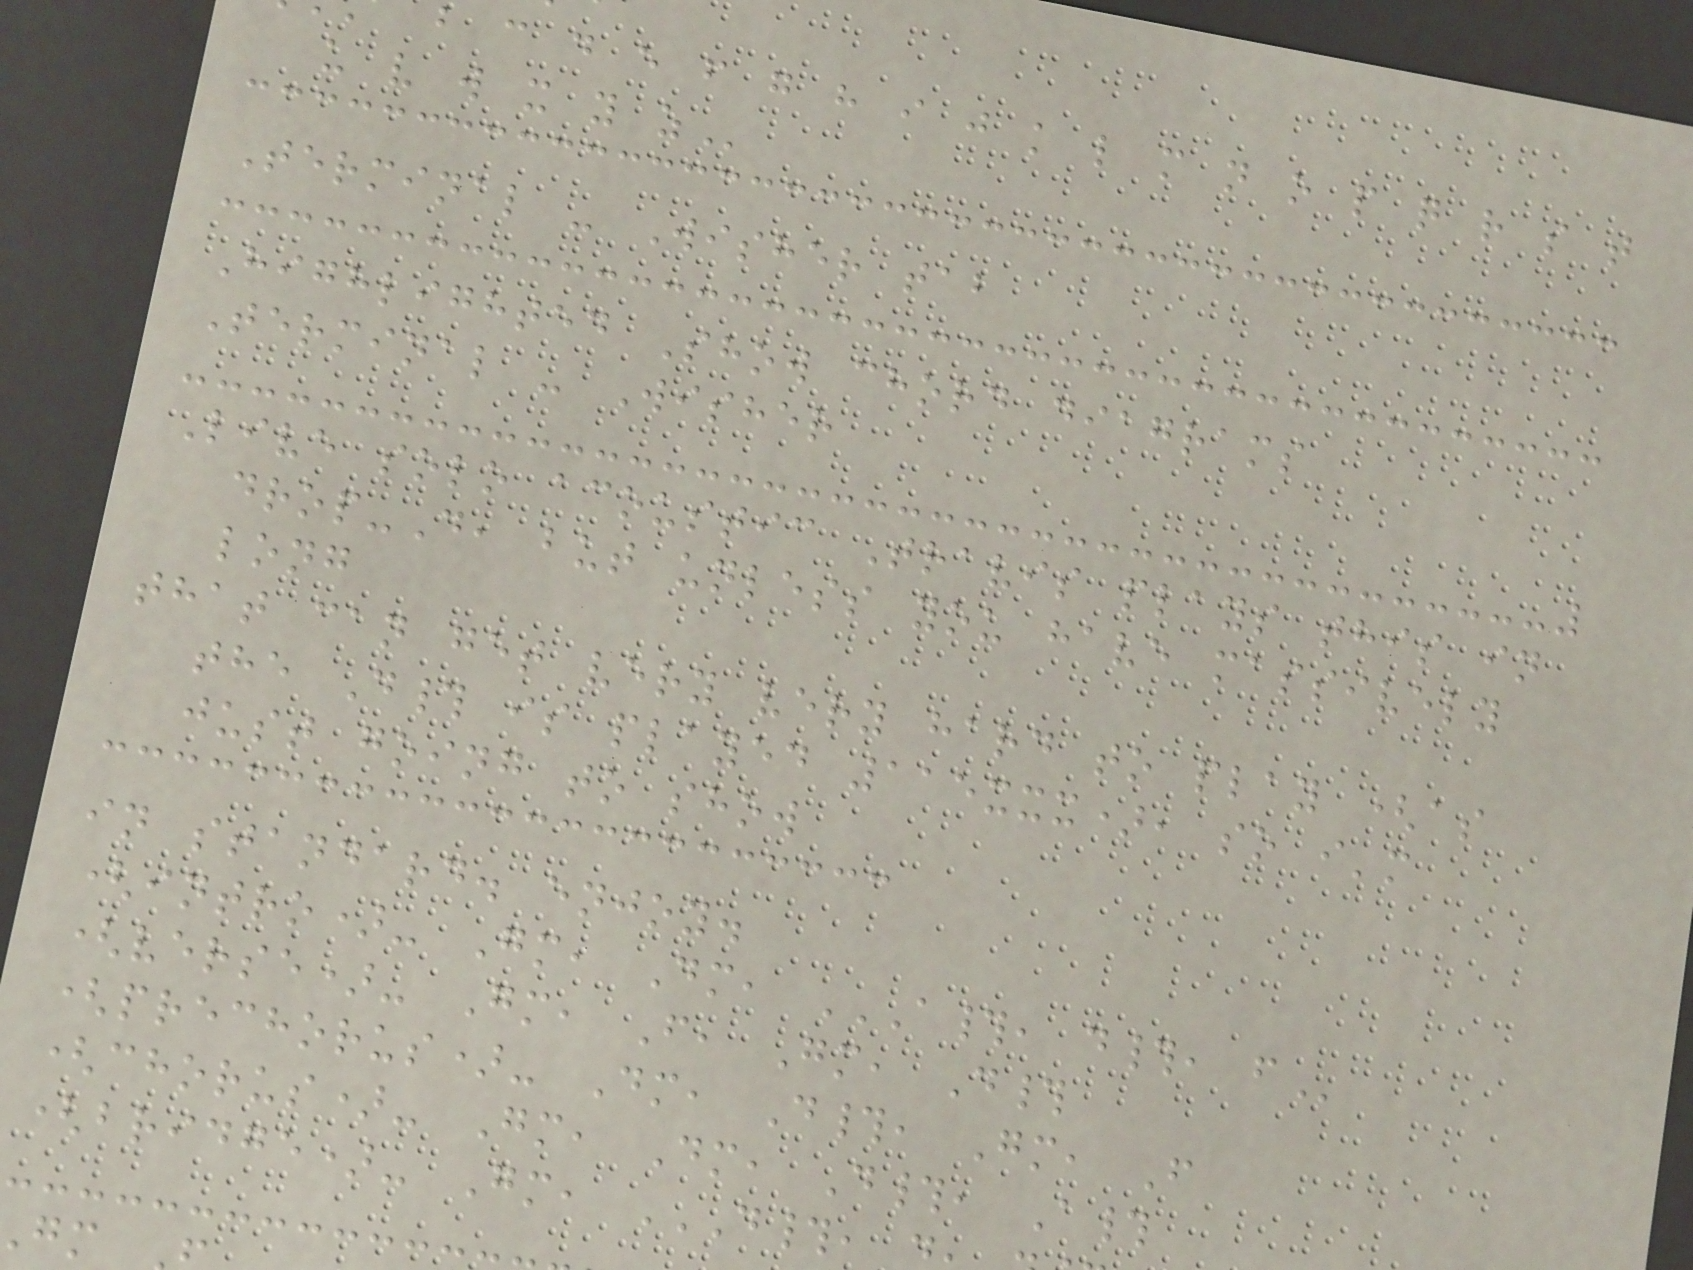b c d e f g h i j k l m n o p q r s t
u v w x y
Terminal - Wisher tab
Highlighted Show chord diagrams
Terminal - Wisher
Live solo acoustic Travis plays this in
drop-D, but unless you have massively
long
that can get very very hard to play (as
the D# is played 115xxx), so i'm
just going to show
in standard. enjoy.
(intro)- Gm, Dm, A#, D#, F
(verse)- Gm, F, Gm, D#
(prechorus)- Dm, D#, Gm, F
(chorus)- Gm, Dm, D#, A#
